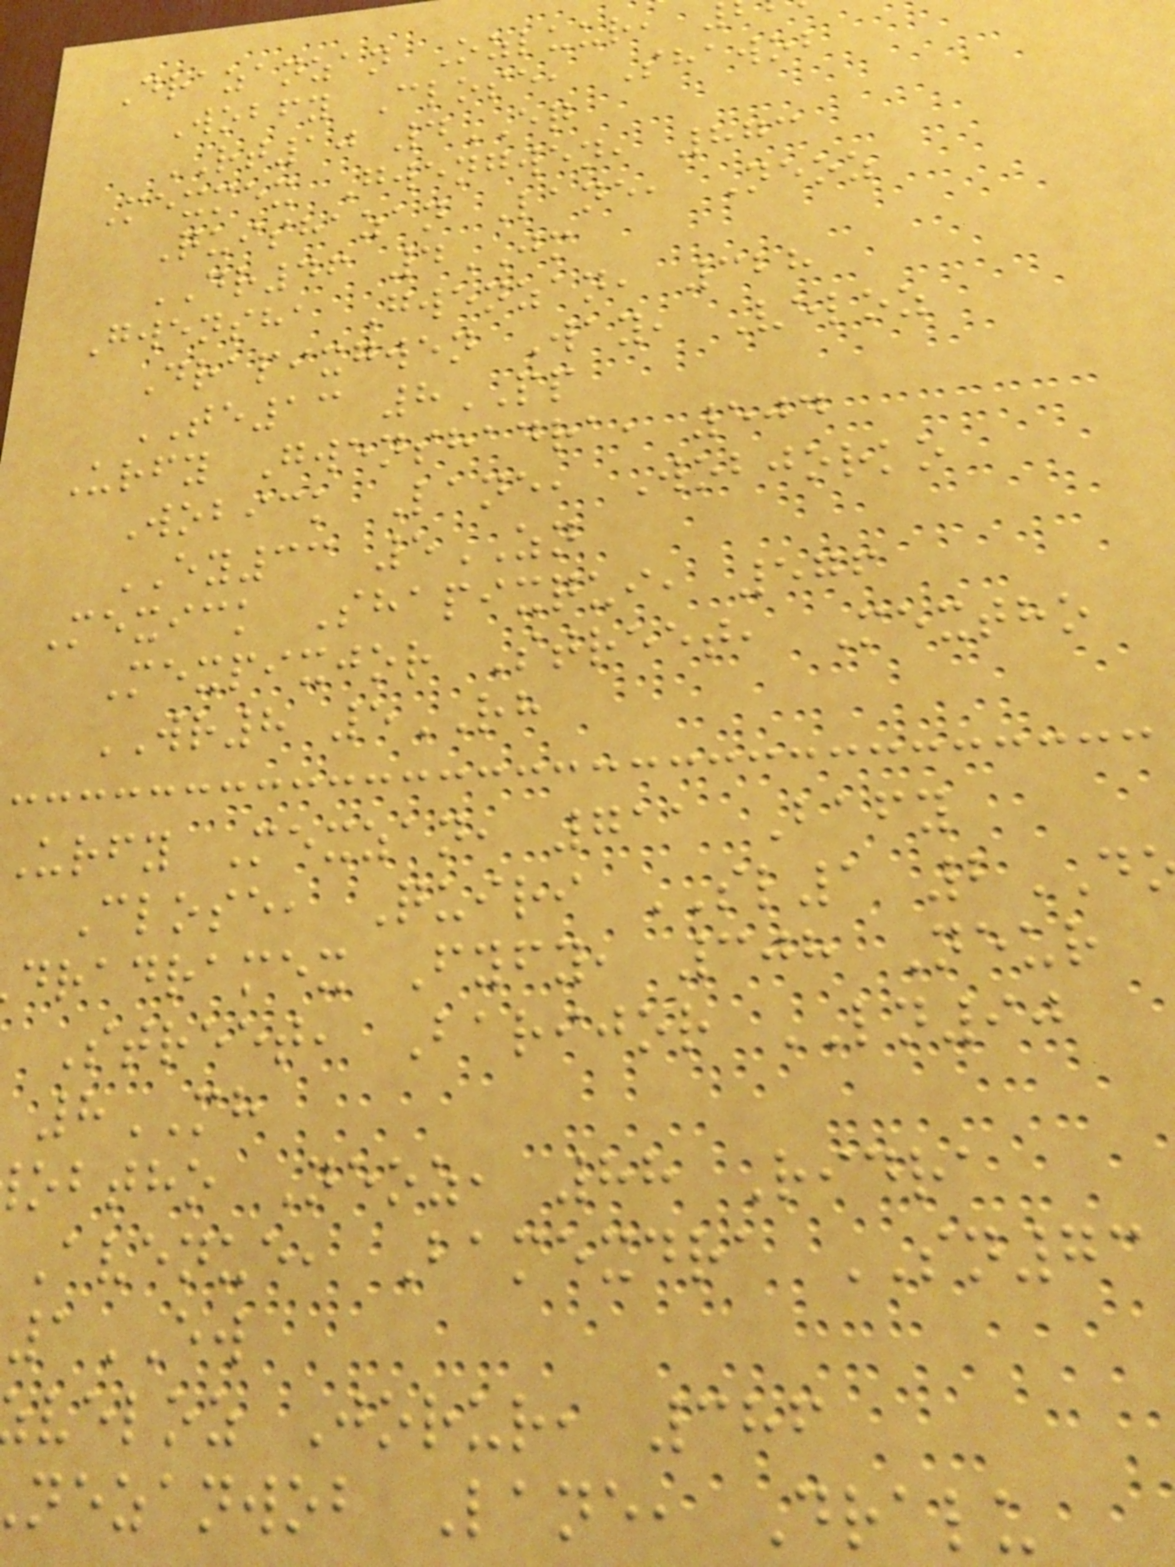Drazanzan Ozluur,
Wobfy Close, Shawob
RT10 4EQ
Mexmex Gwengwen, 873
Quishazan Lane, Neoz
DR46 4JM
Gwensha Gwenzan, 328
Drapixgwen Way, Veloz
TE13 8PP
Urfy Gwenshadra, 504
Wobick Lane, Wobjorko
EY33 5ZN
Mexick Shapixqui, 576
Mexpixjor Street, Mextho
WR8 5RH
urfy Mexzan, 711 Bafy
Close, Quiri SL1 2
dradramex Fyfy, 308 Neur
Street, Barijor LN90
8MH
obtho Neoz, 88 Ridra
Avenue, Bamexdra SN73
1EW
veloz Jorur, 386
nezanwob Lane, Dralu
